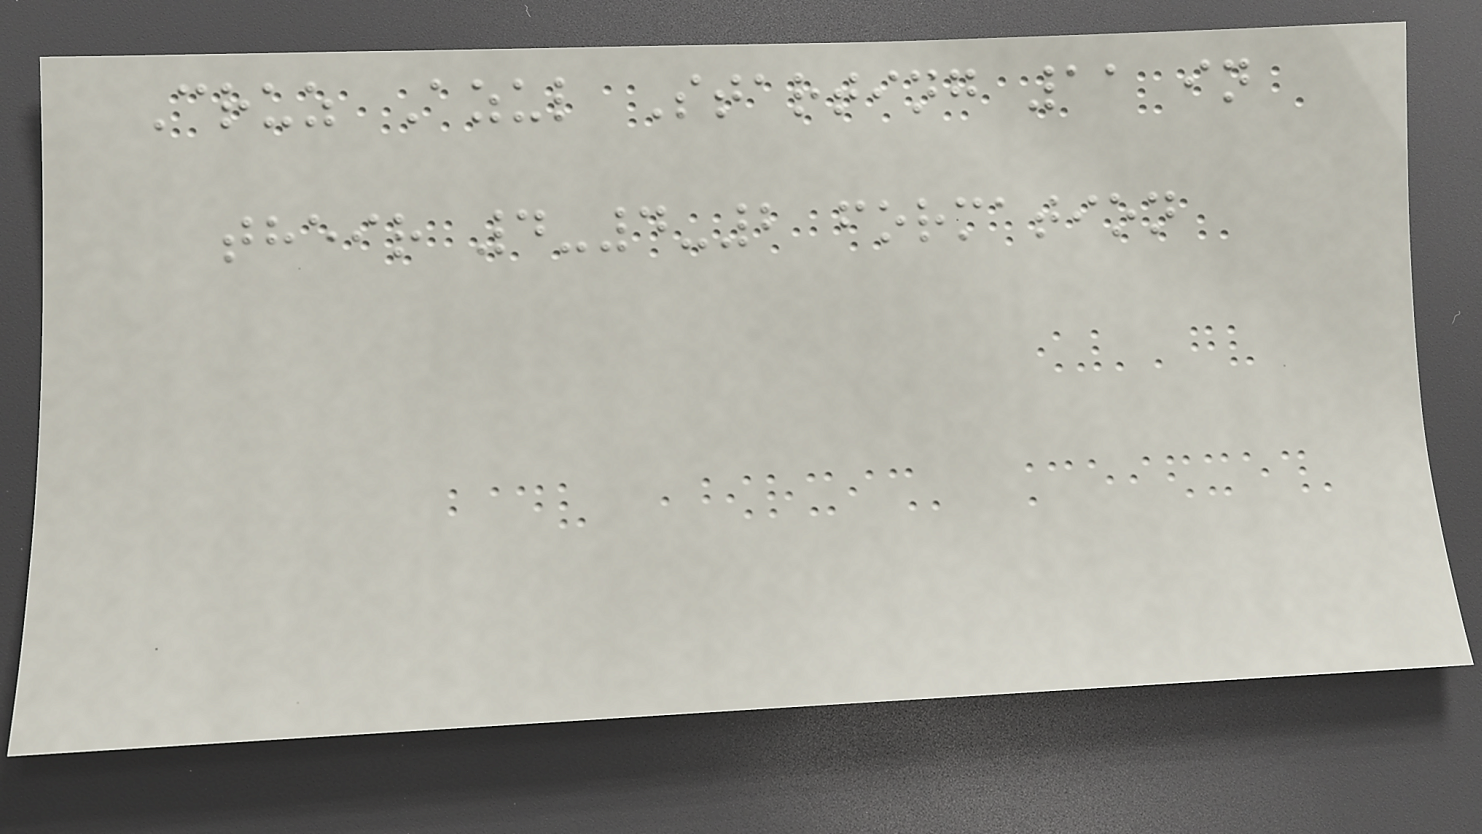Cruz Azul Starting 11 in
their 4-4-2 formation
